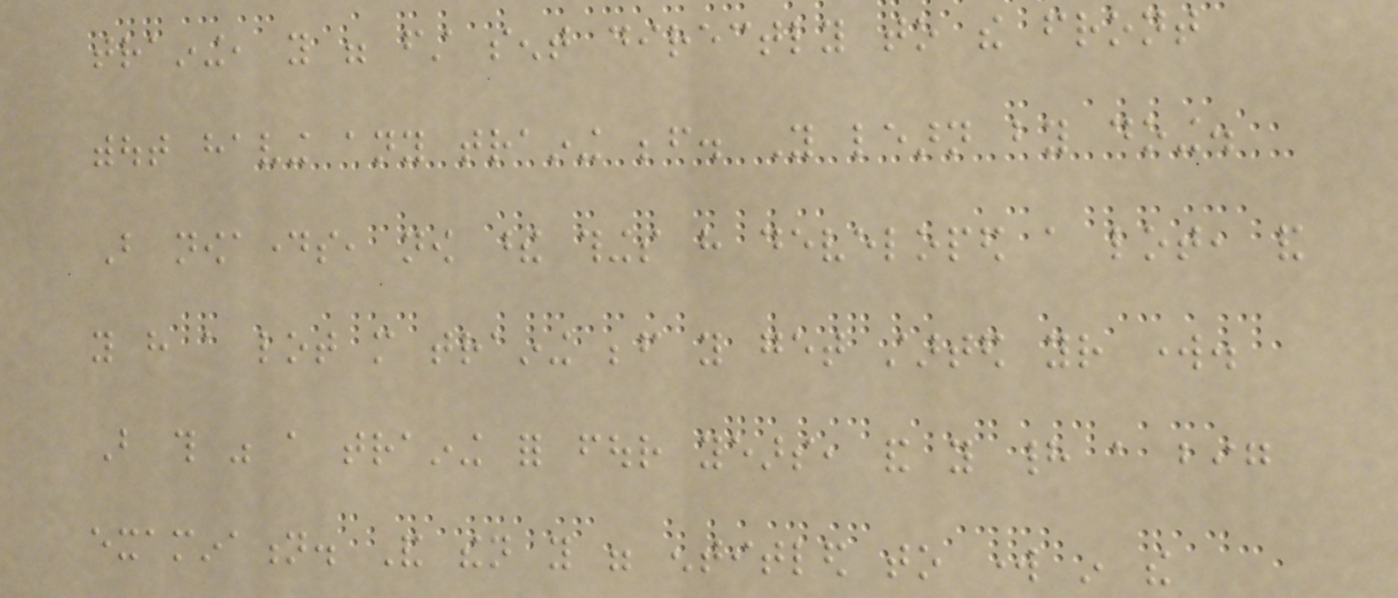training, you were first sent directly to the front
without having any training before. You learn by doing.
But nowadays, now these things have developed a lot, and
you have a lot more training before you get started your work.
But this was a training for four years, and you had a big
examination. And then you were entitled to work in the
